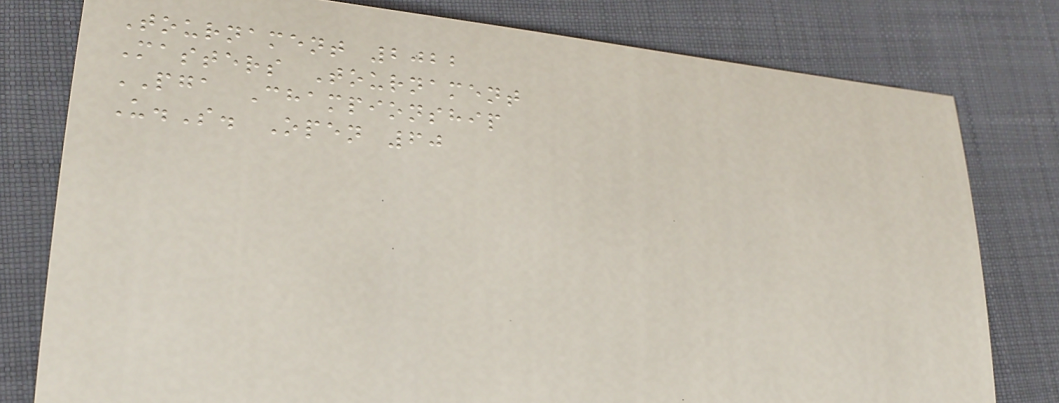Tournament 2022
Masters Tournament
PGA Championship
U.S. Open 60
